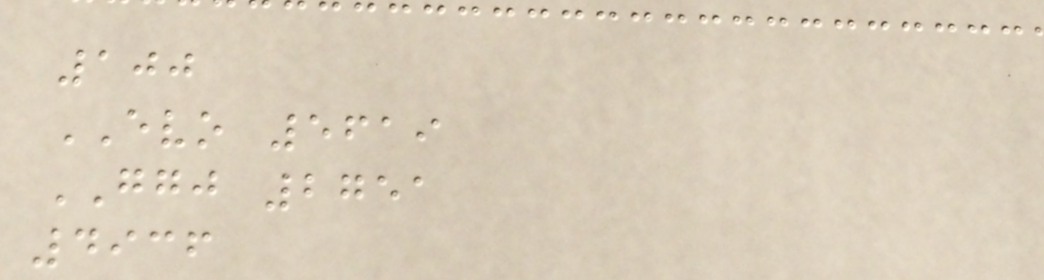100
EVO 5619
GGJ 2751
4936
